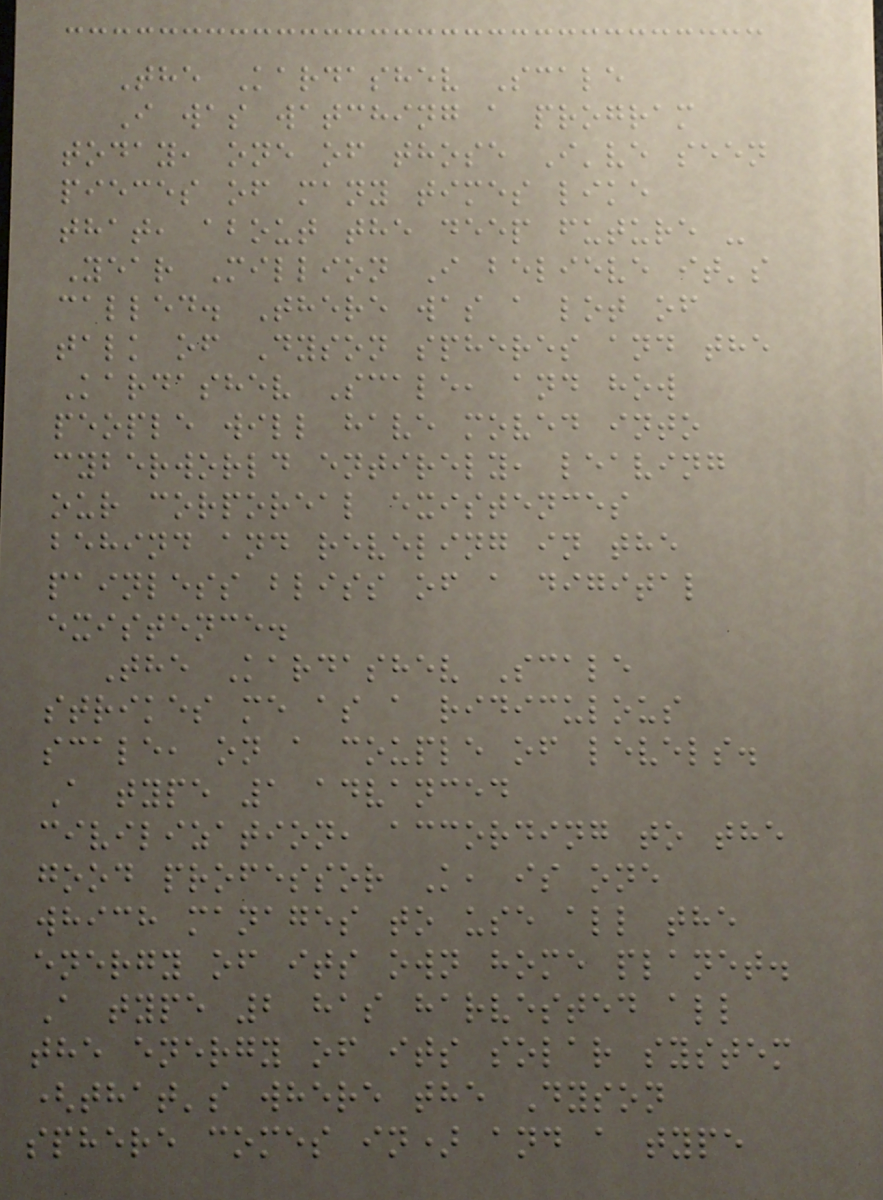The Kardashev Scale
I was watching a program
today, one of those I've seen
pieces of many times like
that, about the deep future -
Year Million I believe it's
called. There was a lot of
talk of Dyson spheres and the
Kardashev Scale, and how
people will have moved into
cyberworld entirely, leaving
our corporeal existences
behind and reveling in the
painless bliss of a digital
existence.
The Kardashev Scale
strikes me as a ridiculous
scale, on a couple of levels.
A type 1 advanced
civilization, according to the
good professor K, is one
which manages to use all the
energy of its own home planet.
A type 2 has harvested all
the energy of its solar system
(that's where the Dyson
sphere comes in) and a type
